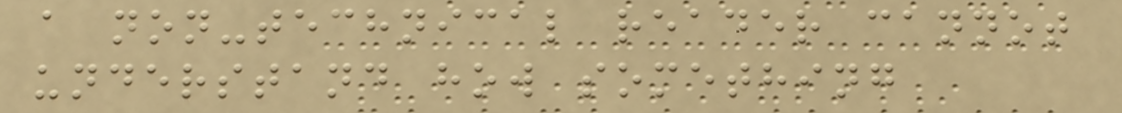a non-technical reader cannot
understand how something
